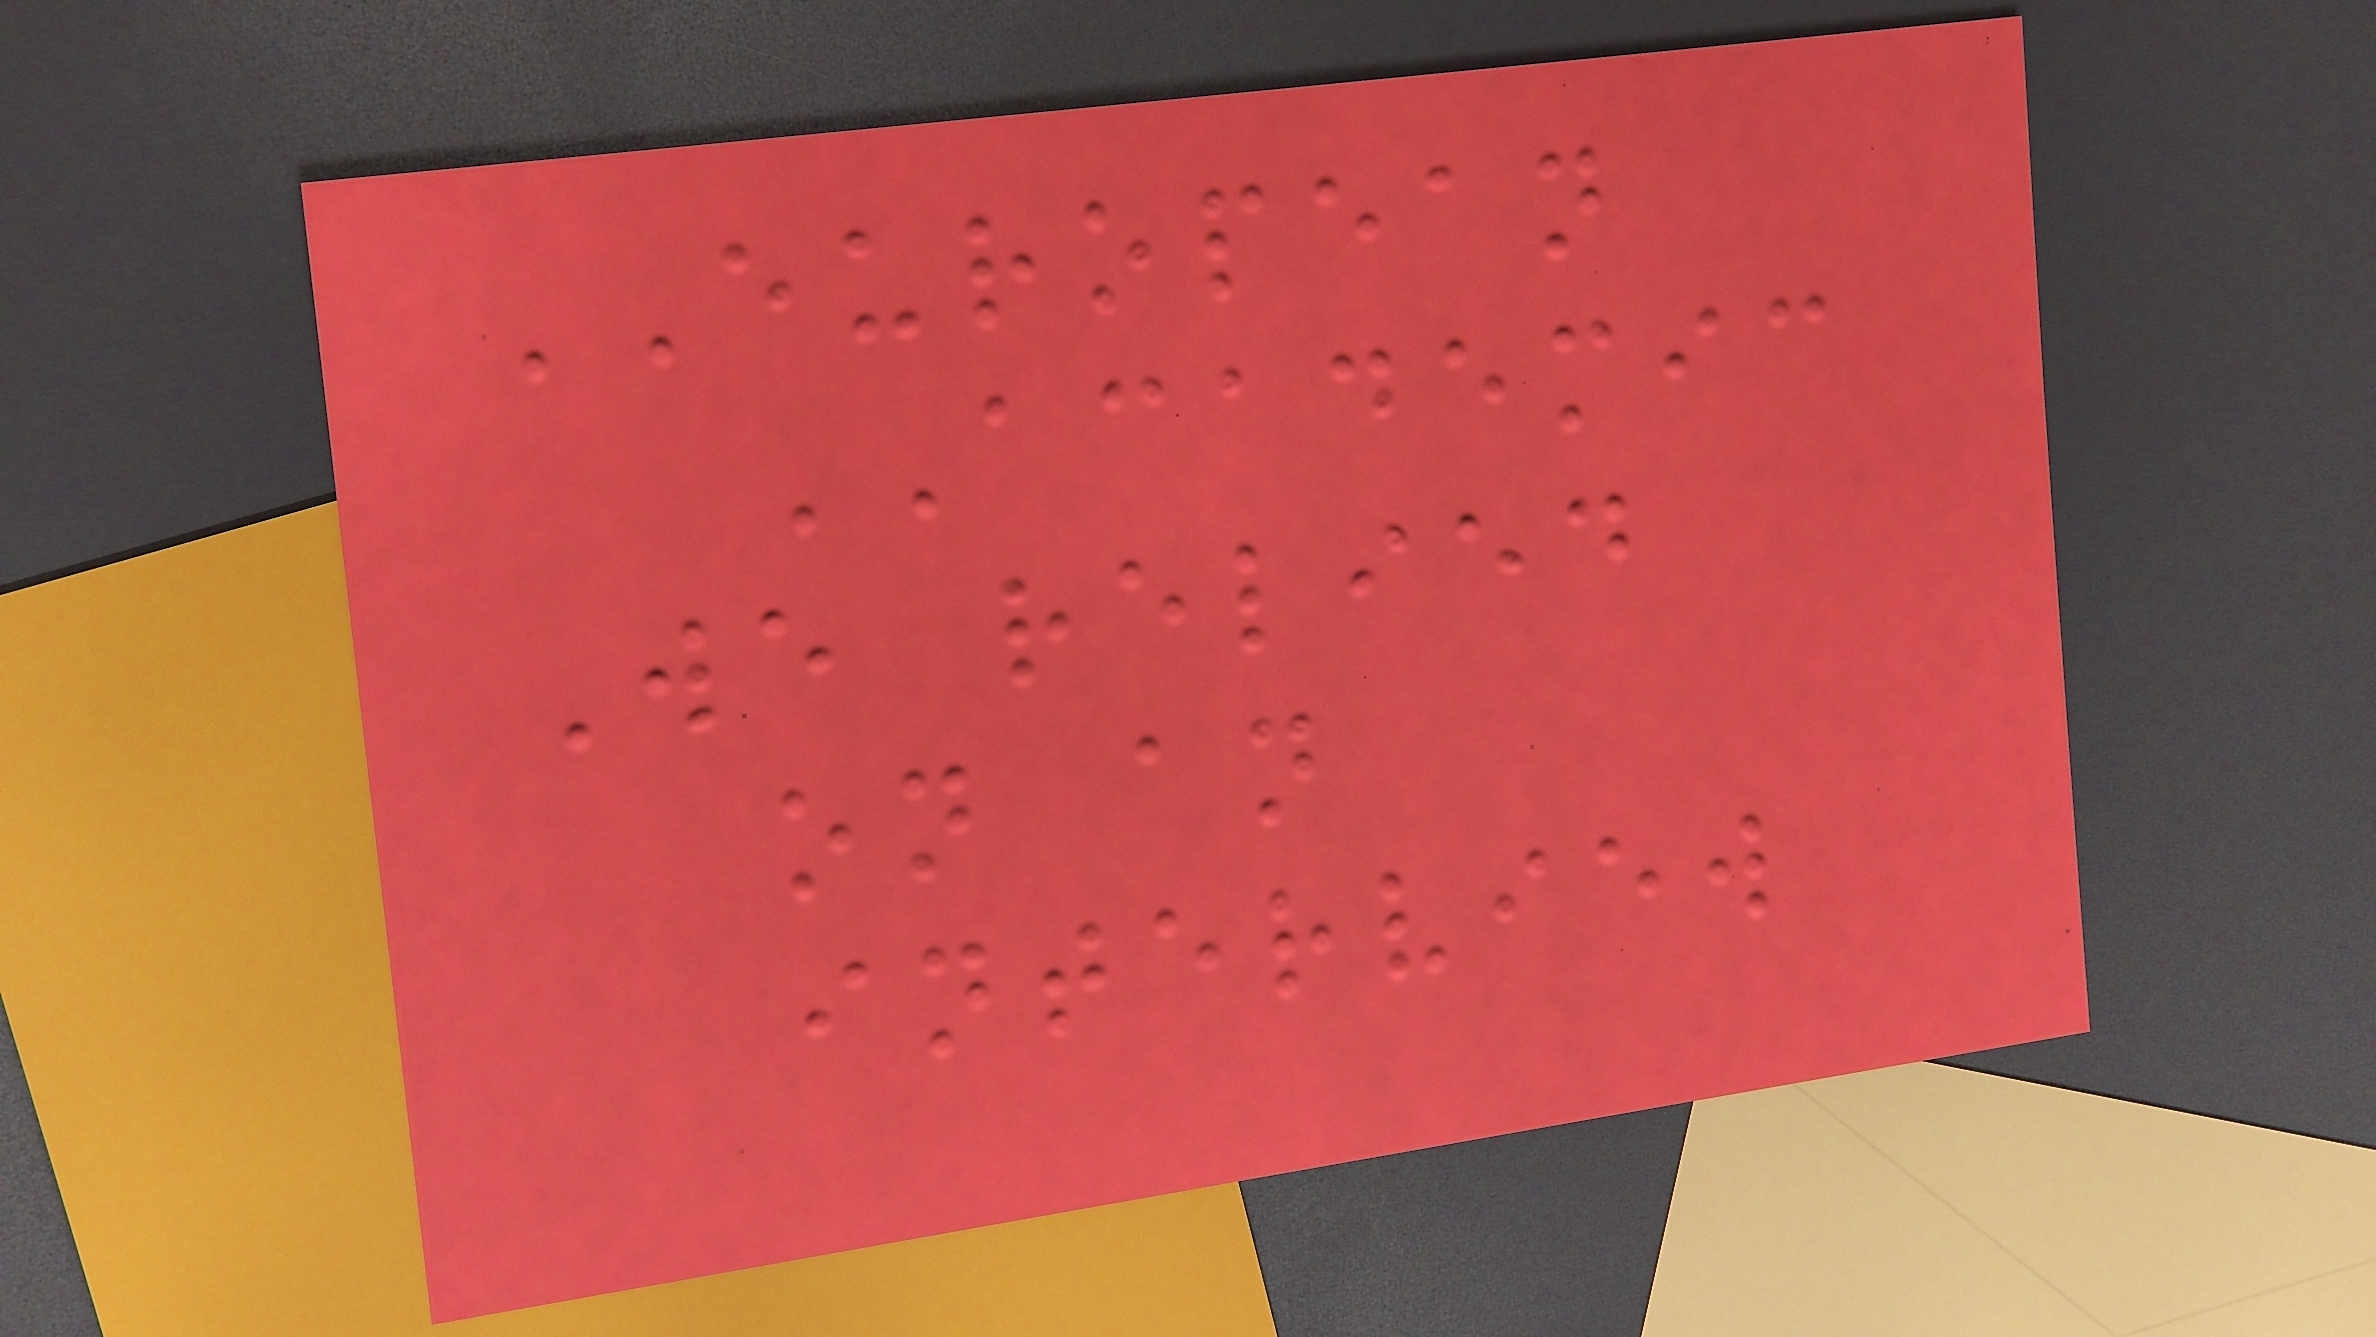EUROPEAN
ACADEMIC
We relied
on an
interview
